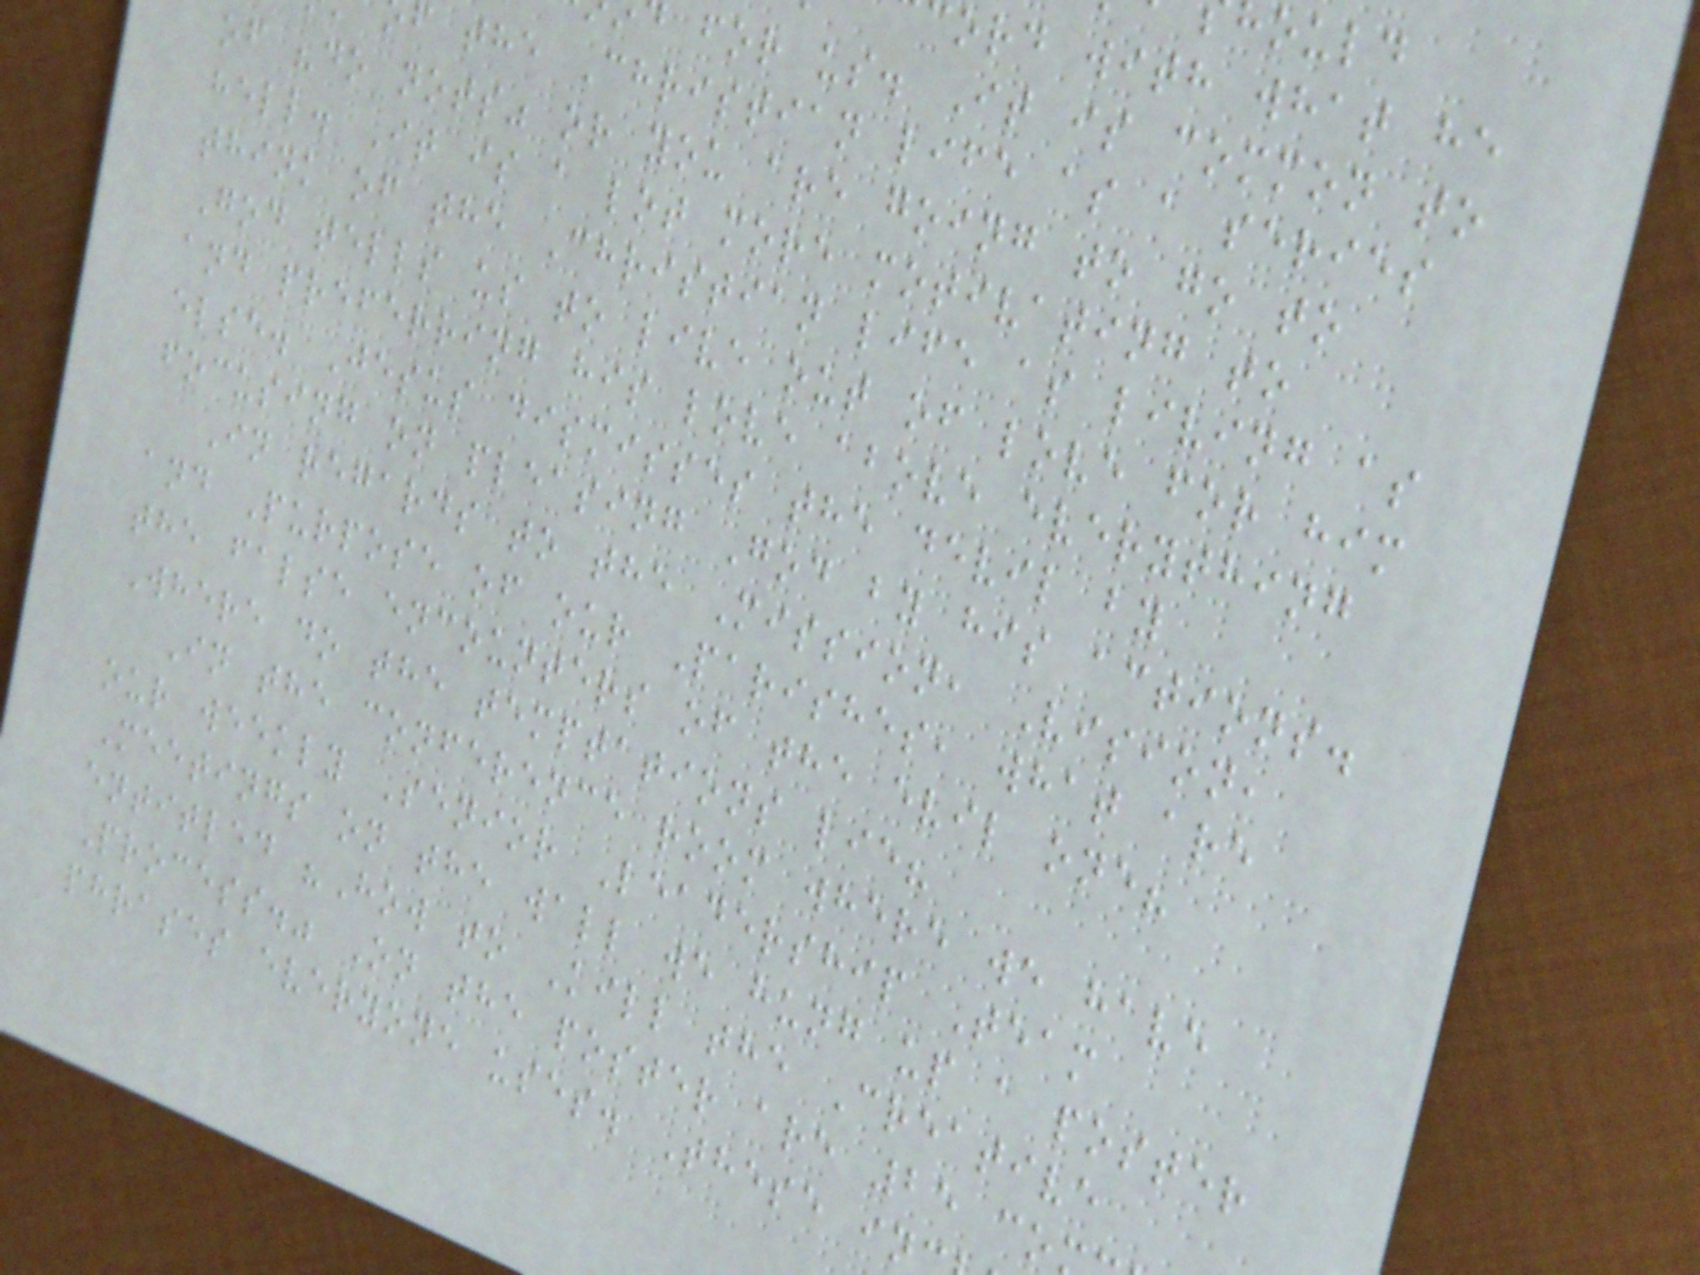ord with what he
for us. It is common to
f the Christian life as a series
of "do nots" or you are going to go to
hell. It is a lot more motivating to
think of the Christian life as living as
God tells us to live out of love for him
and preferring his love above everything
else. Jesus dismisses the devil by
focusing on pleasing God by his actions.
In regards to the Mission, Vision,
and Purpose of our Parishes, what are
the false encounters of the evil one?
Where do the temptations lie?
In the conference room where we have
our weekly Senior Leadership Team
Meetings on the wall we hung up a poster
entitled "How to Kill the Creative
Process." On the poster are 25 co
phrases everyone uses. These in
